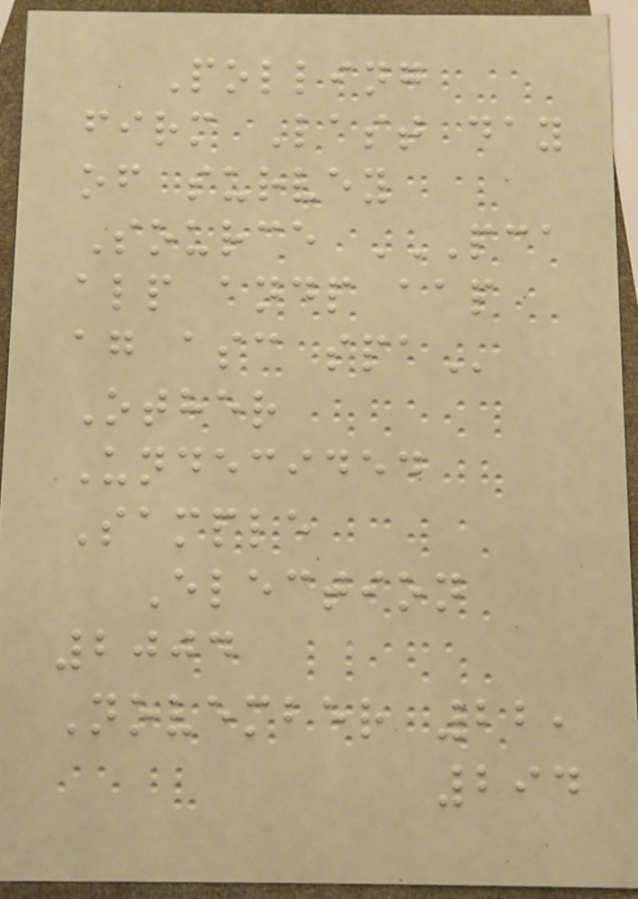Polling
firm Last day
of survey
Source PCA
ALP ANDP AAP
AG ASC SPA
Other
Undecided
Sample
Election
2004
November 22,
294
